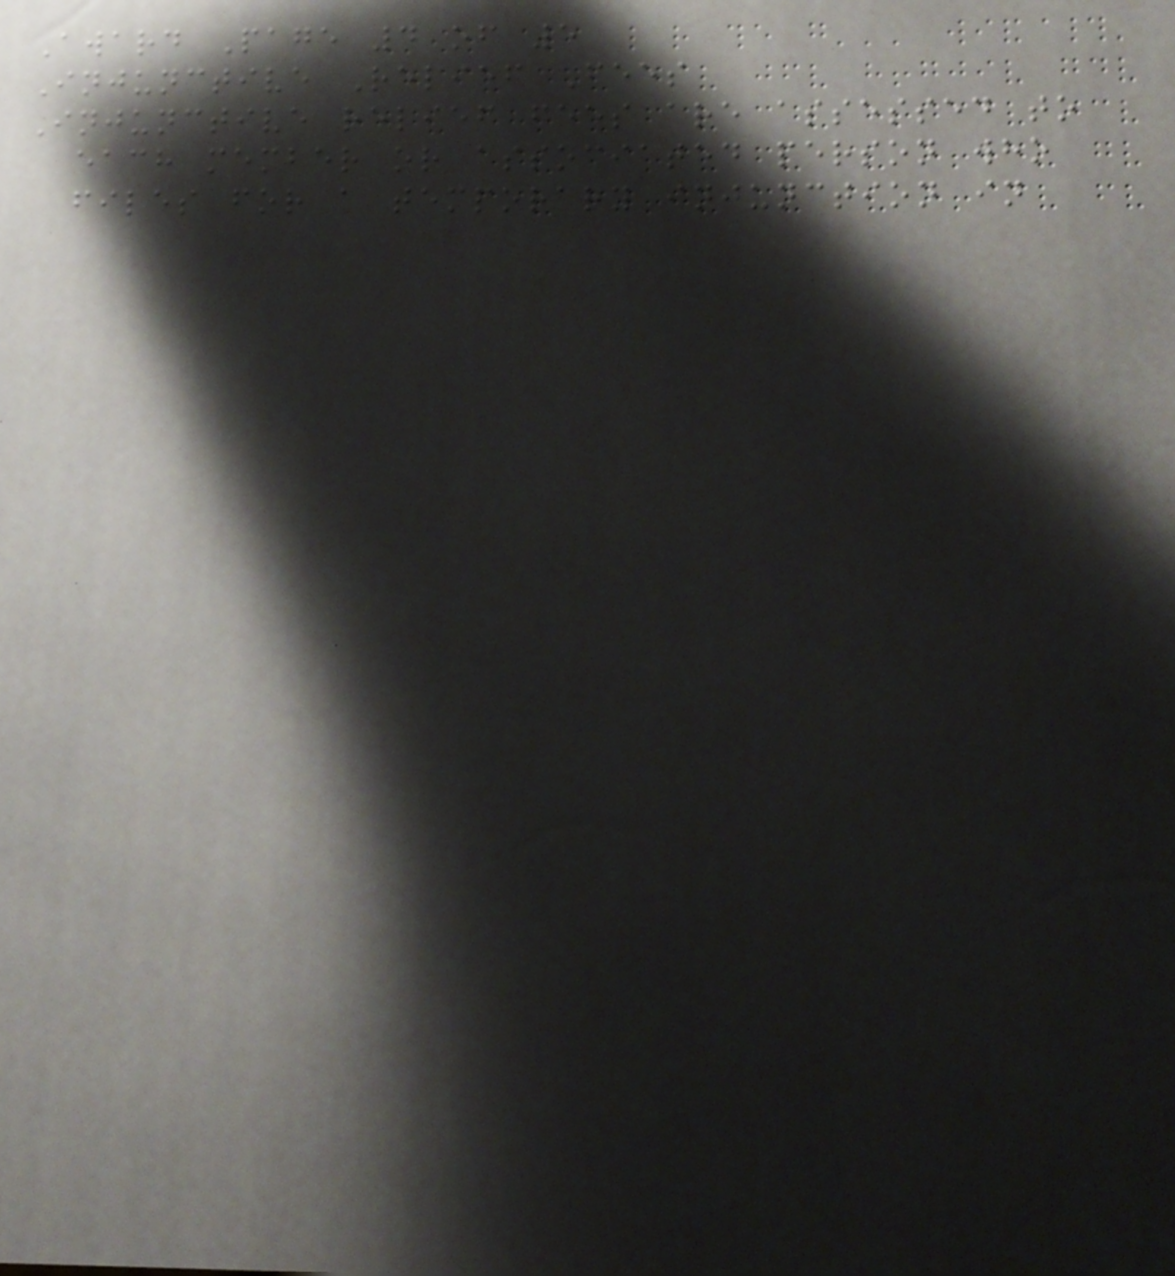Award Page 4 of 5
Injunctive Relief Fees
Injunctive relief fees are assessed to
each member or associated person who
files for a temporary injunction in
